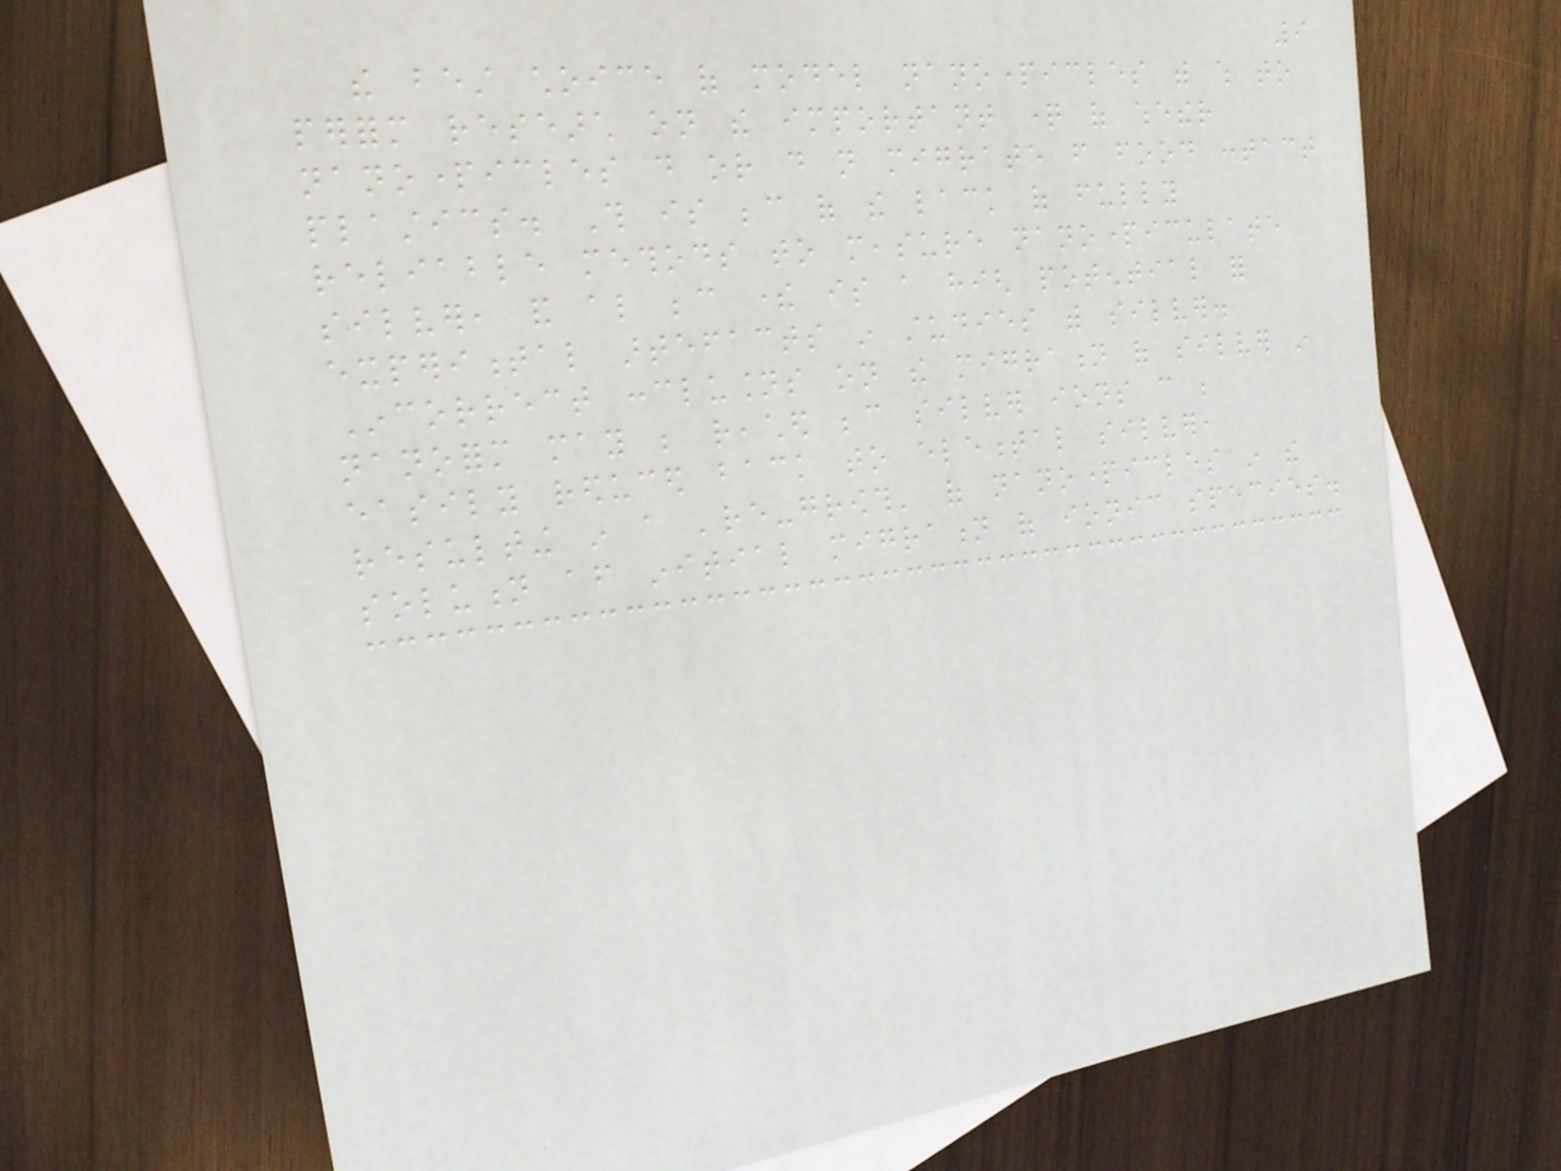9
the best choice of model nanoparticles with which to
perform research on the important question of whether
nanoparticles do or do not migrate from food contact
plastics. This is because of the lack of fully
reliable methods to measure nanoparticulate
silver, and also because there is a high potential for
experimental artefacts in studies with silver.
Incorrect conclusions on the migration of silver in
nanoform may be reached because silver ions can be
easily reduced back to elemental silver,
resulting in a 're-growth' of nanoparticles in the
solution after initial migration of ionic species.
